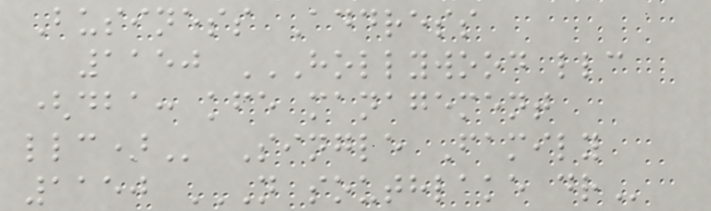Business Address
1150 HOLLYWOOD LLC
(DBA: KFE MANAGEMENT
LLC) Single Family
1150 N SOUTHLAKE DR
